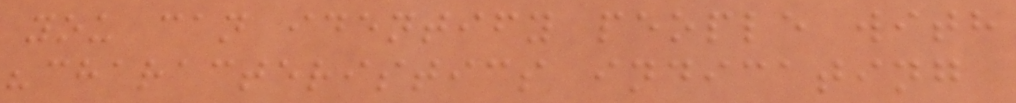you can identify people with
"characteristics indicating
